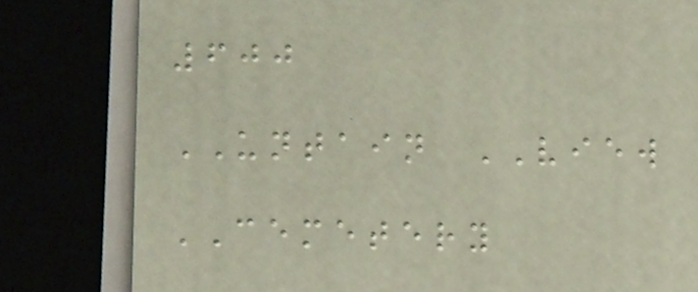600
UNTAIN VIEW
CEMETERY
